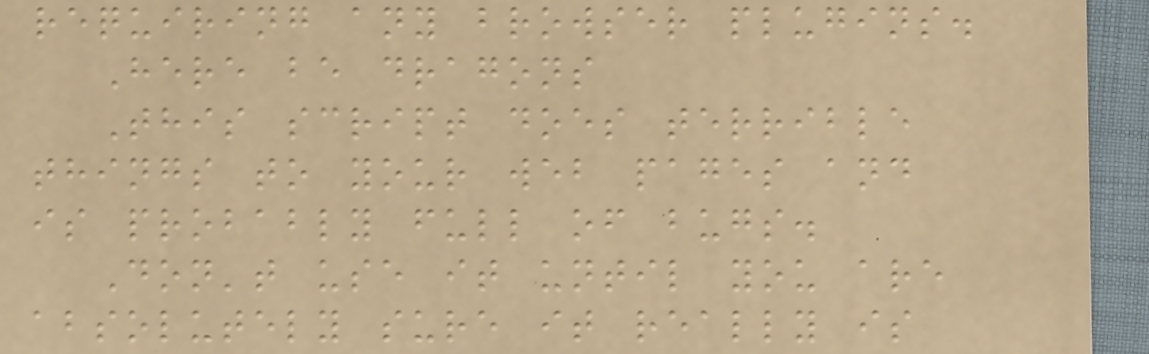requiring any browser plugins.
Here be dragons
This script does terrible
things to your web pages and
is probably full of bugs.
Don't use it until you are
absolutely sure it really is
